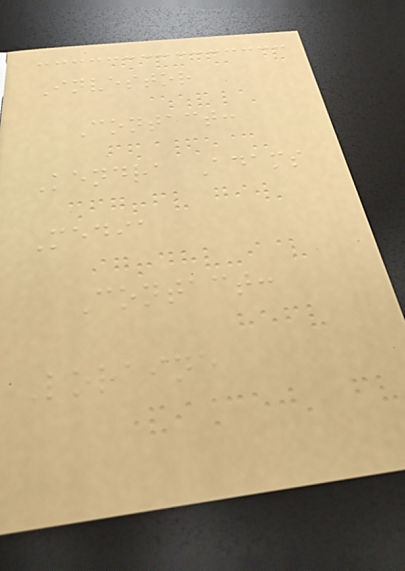Investor
Contact:
Kendra Adams
Media
Contact:
Loraine
